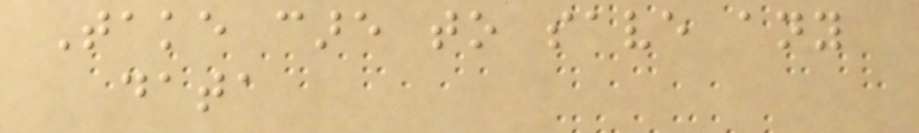Take care to save any
data
